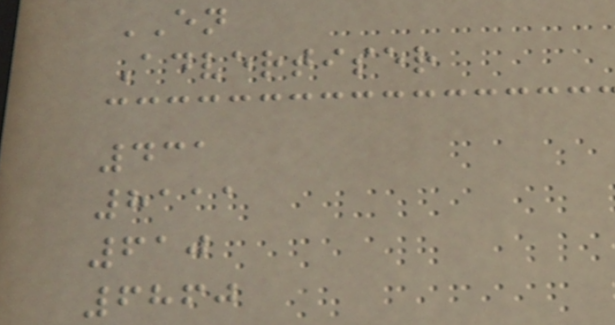EN
Advertiser
431
8111
610
6860
